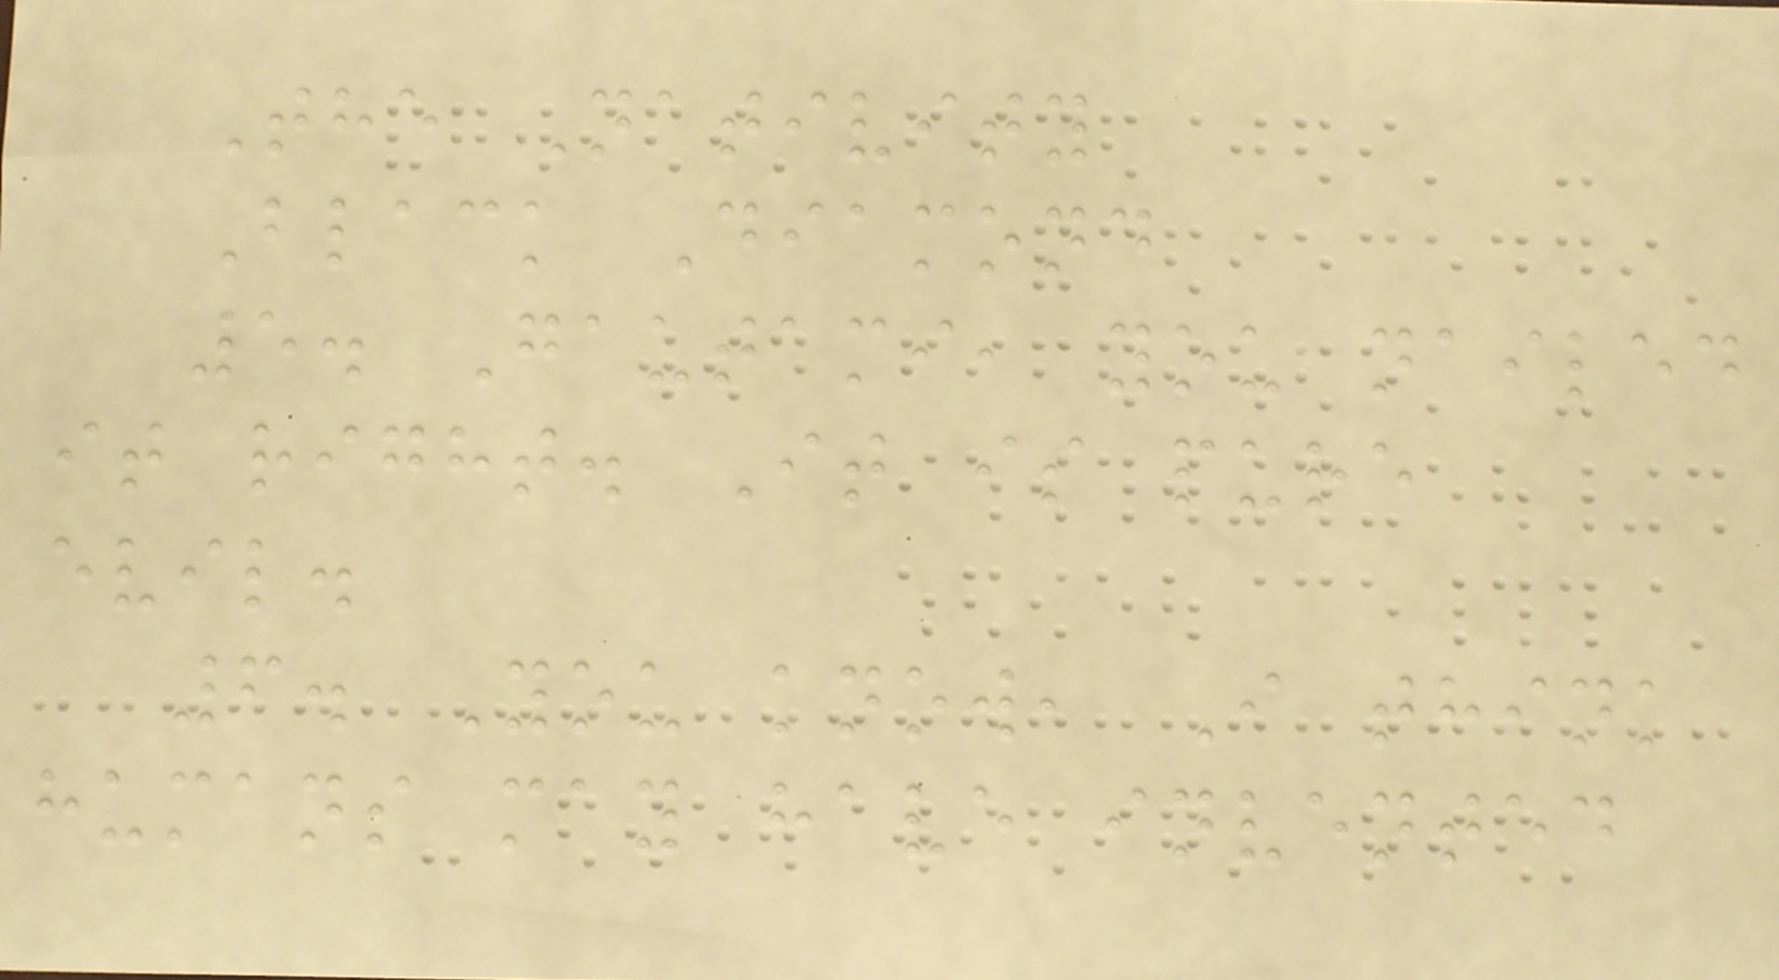The Nativity
Black Diamond
5. Gautami, you nailed
it right. It is pure
evil.
6. You know, I think
humans may have invented
